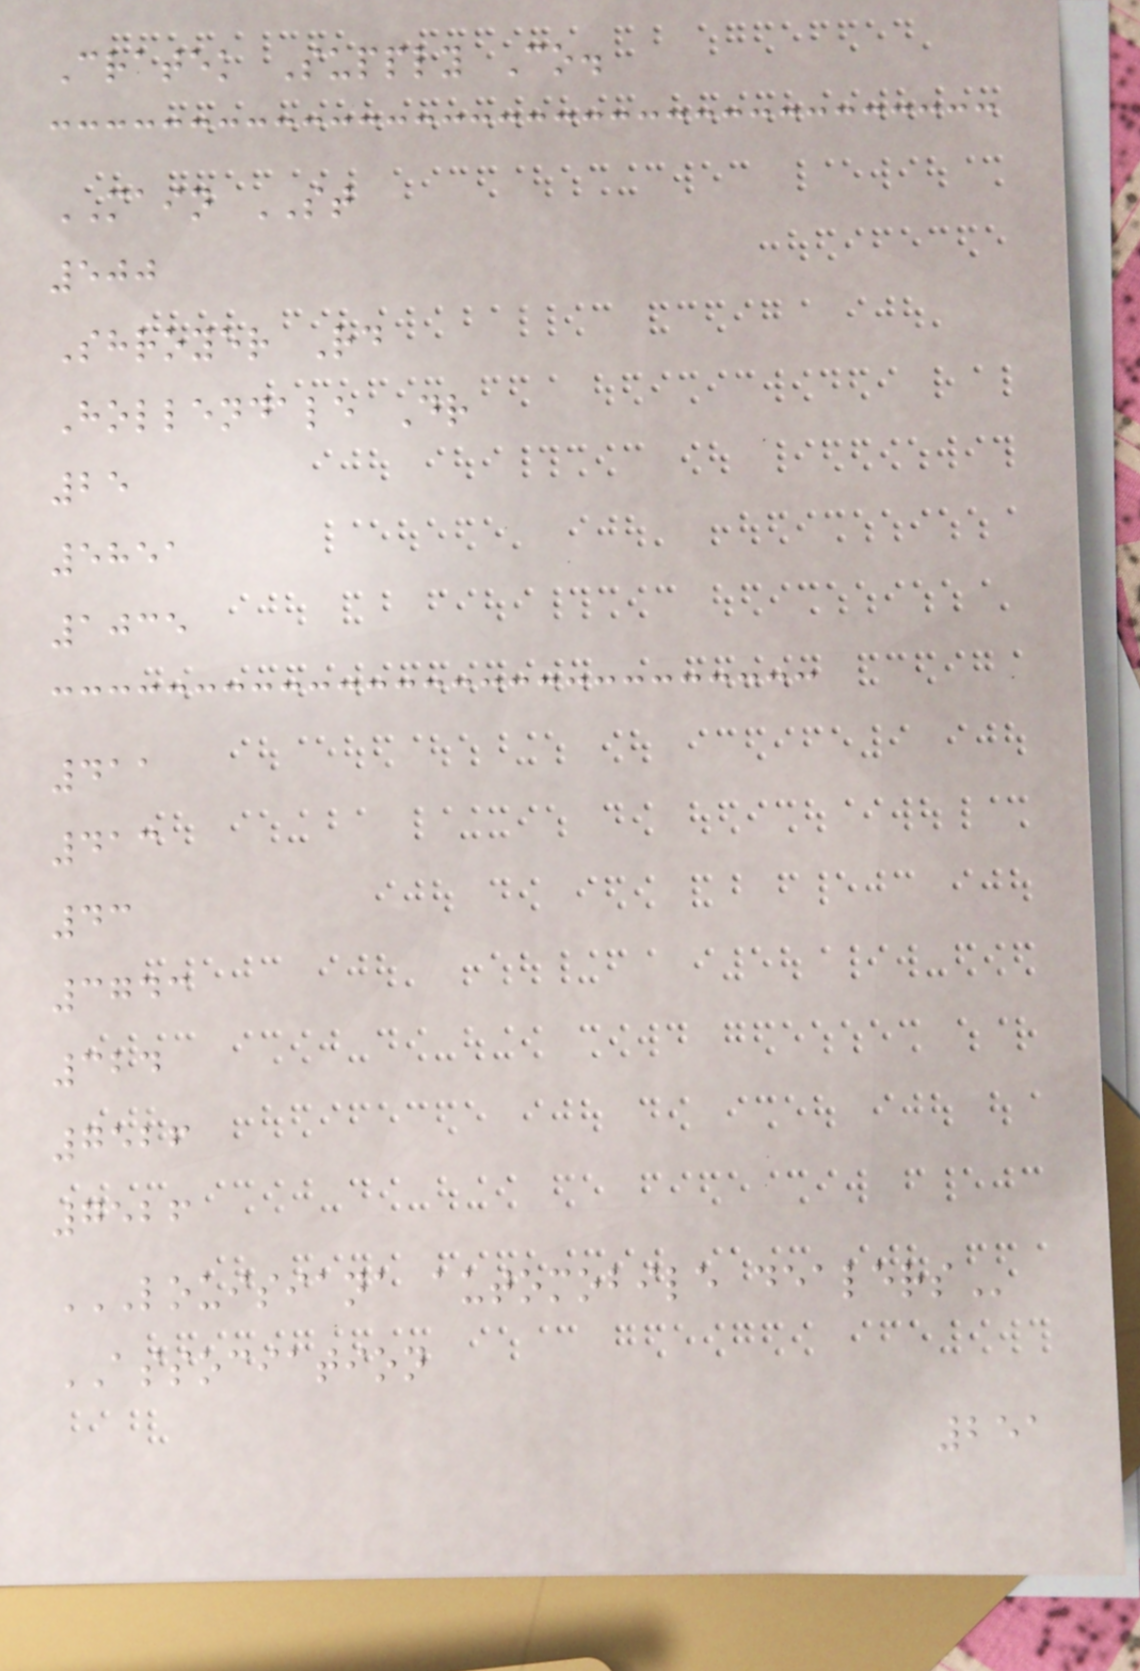Cratek Supply Co.
MAIN ST
500
Shroyer Rd
Hollendale Dr
25
5851
1035
411
413
43
3743
324
7526
7526
LOUISIANA AUTOMOBILE DEALERS
ASSOCIATION
251
